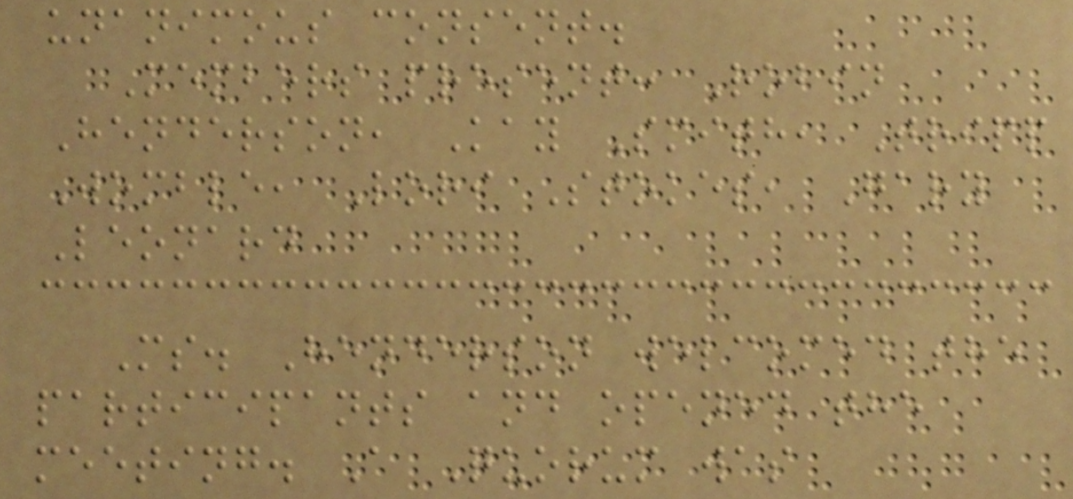unanimous consent.
Members present: Robin
Henderson, Kay Smith, Tripp
Womble, Lori Stokes, Gary
Leonard
Ms. Henderson welcomed the
participants and opened the
meeting. A Quorum was
